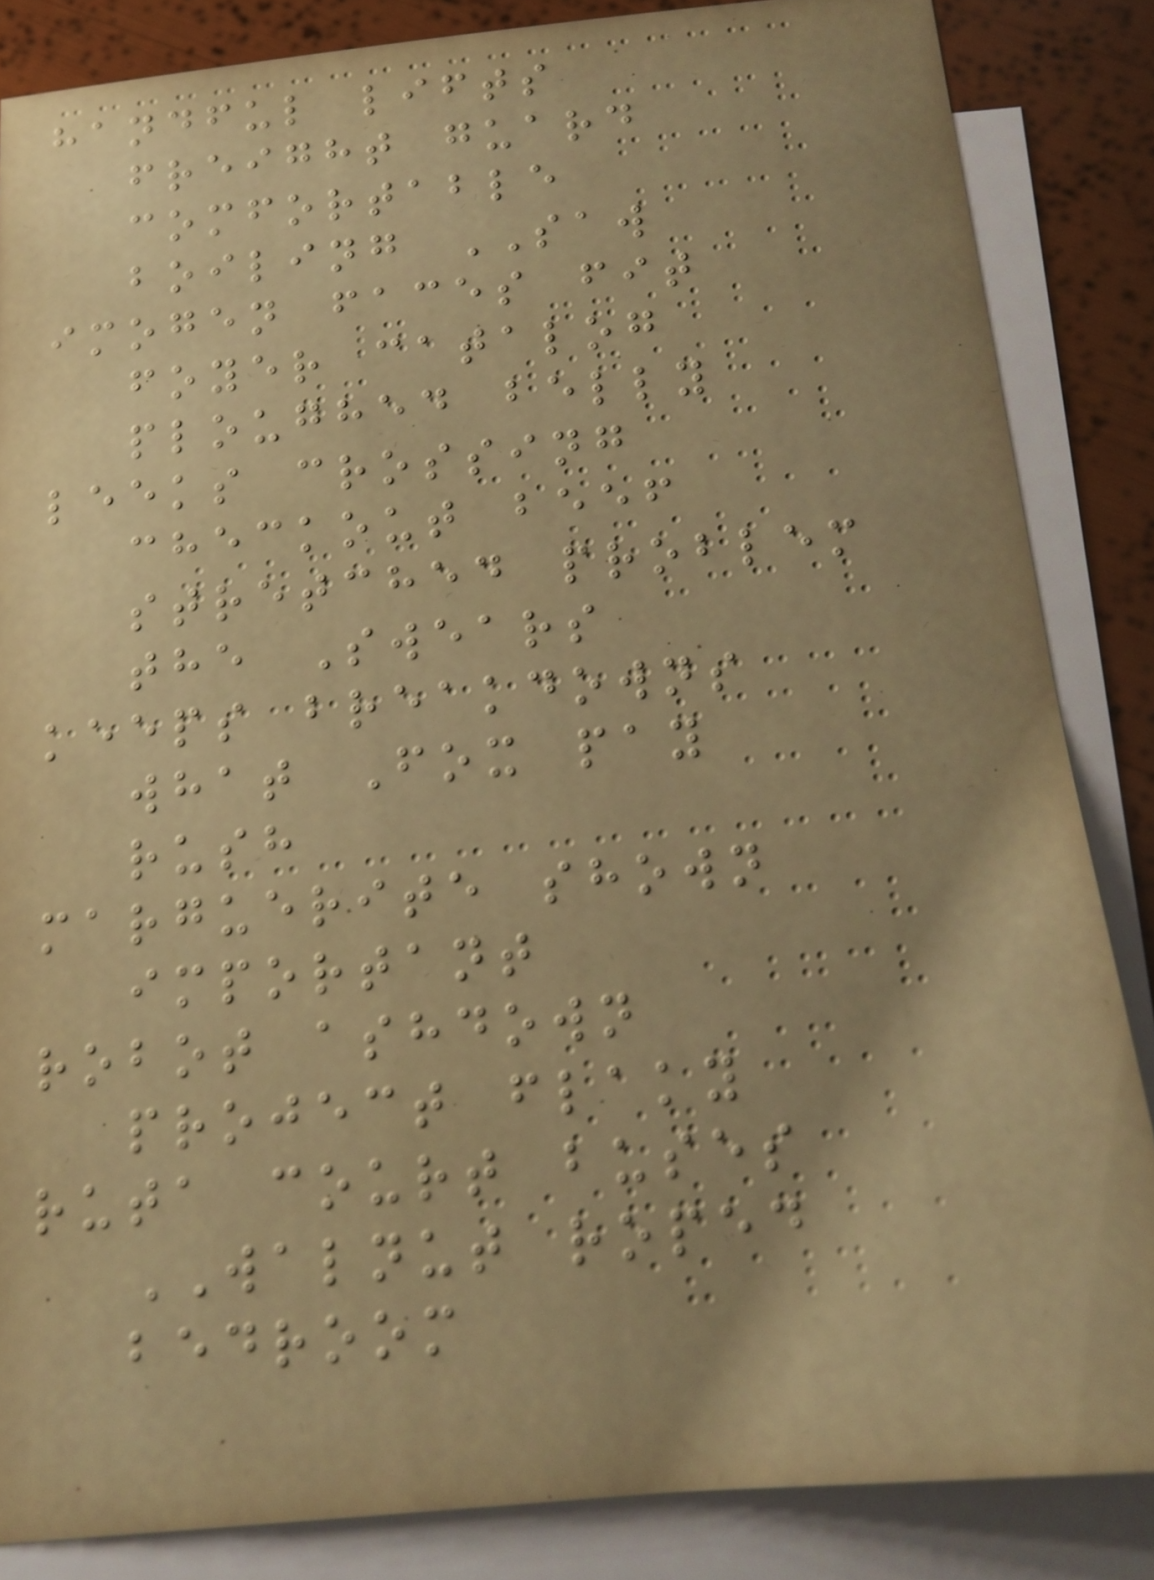handful lifts
freight guard
comfortable
boiling SAW
imogen faces fit
foyer catalog
ploughed belly
leeks crossing
checkout beef
stretched problem
the Swears
keeps breakdowns
what Fox pay
rush
marguerite shown
important
robot ashdown
project flaky
ruta court buses
WALNUT roped
bedroom
